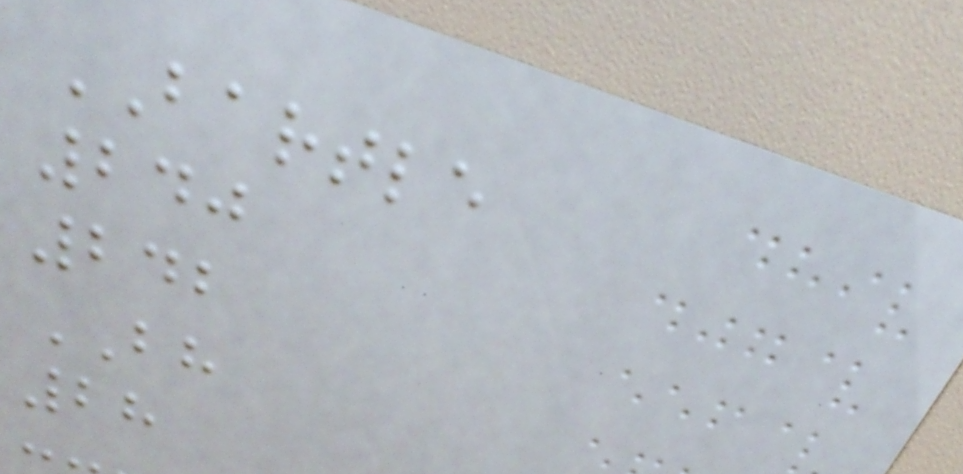BARTLE
240
242
BH
28
